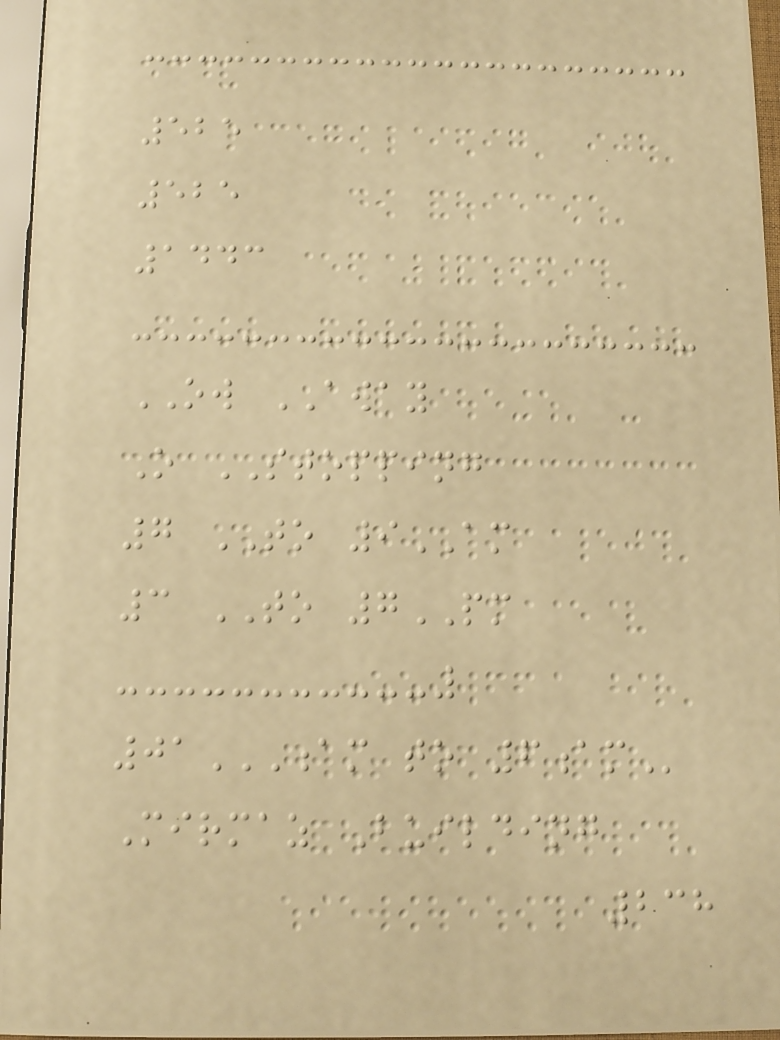525
525
1443
OW AWAY
O STOPPING
7 TO 9AM
3 TO 7PM
01AM TO 6AM
Mirmaz Building
238
